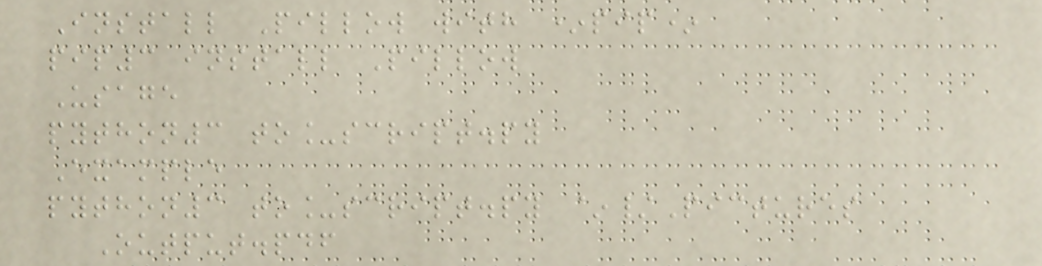Install Pillow with *pip*
pip3 install Pillow
Usage
python3 to_script.py
Example
python3 to_script.py ~/Pictures
Output.pdf
